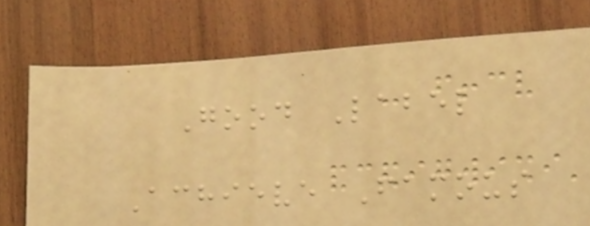Good Label
Achieve Famous
